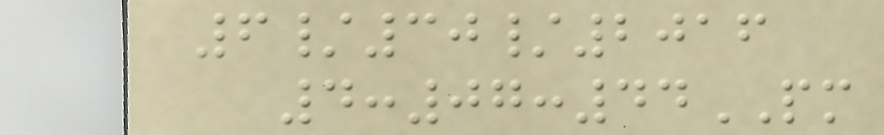6/30/2016
4:07:44PM
